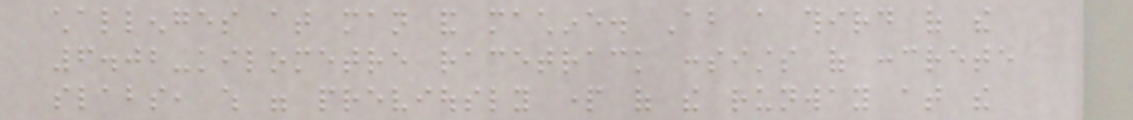challenges at man and machine. About a third of the
6.02-kilometre racetrack consists of concrete
slabs, which were previously part of the runway at the
